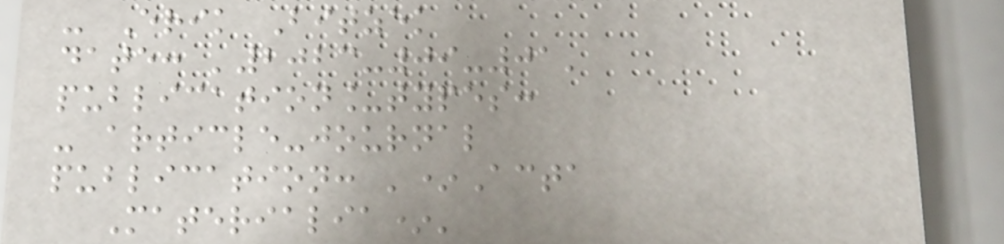- Erik Bitzek
date: '2023-09-01'
publication_types:
- article-journal
publication: '*Acta
Materialia*'
